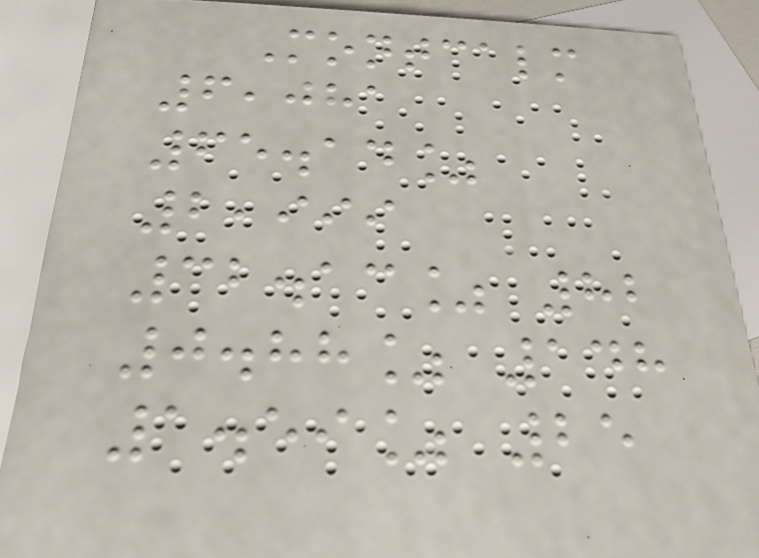Montcalm
6,081
65.14%
2,999
32.13% 82
0.88% 148
1.59% 25
